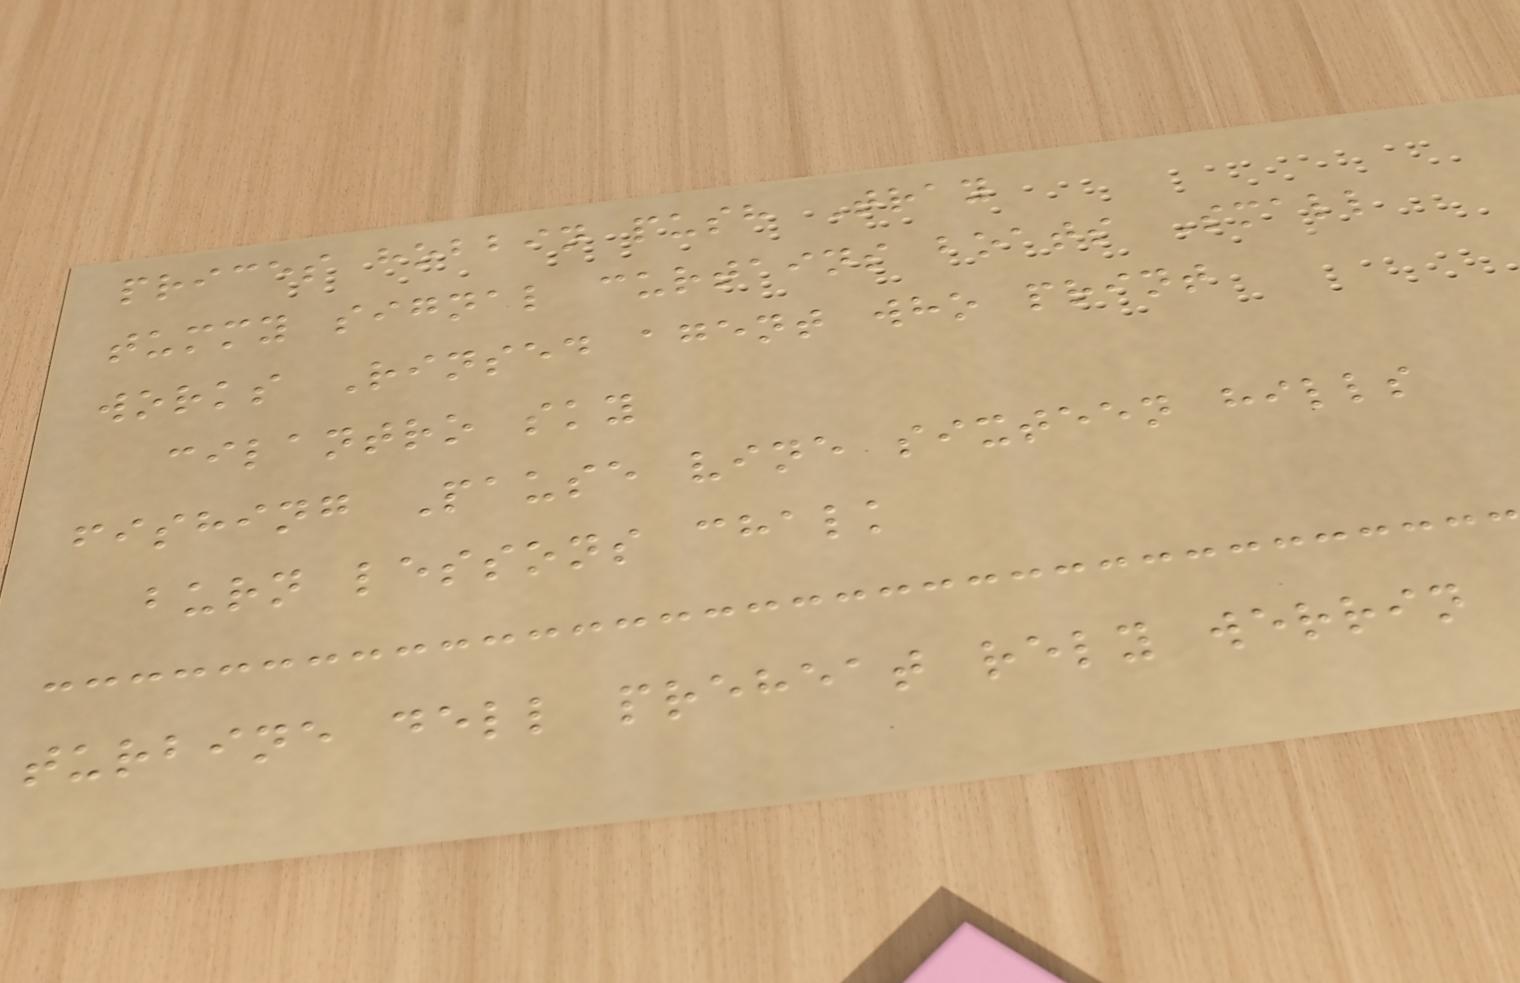prices hobbin push Tray
tummy signal curtains boats Small
works Rinsed agent who print
cilantro sky
fishing Pause vine sixteen hills
burn lessons chalk
turbine dell preheat rely werrin
